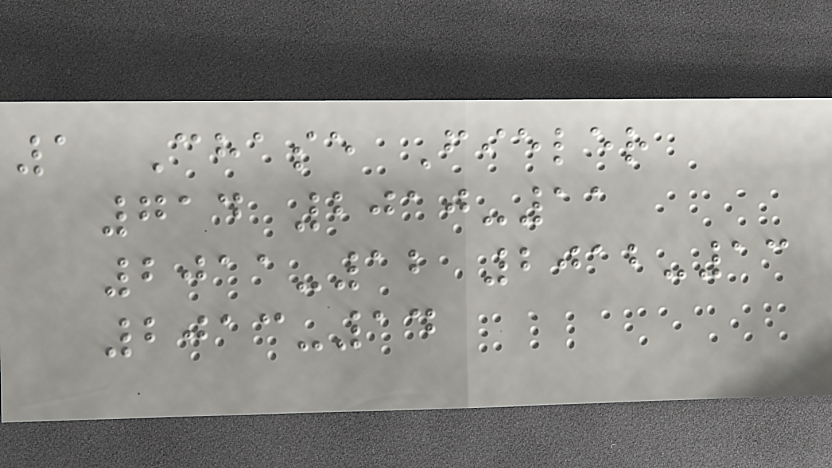1 Chase Fieler
714 2010-11
2011-12 2012-13
2013-14
